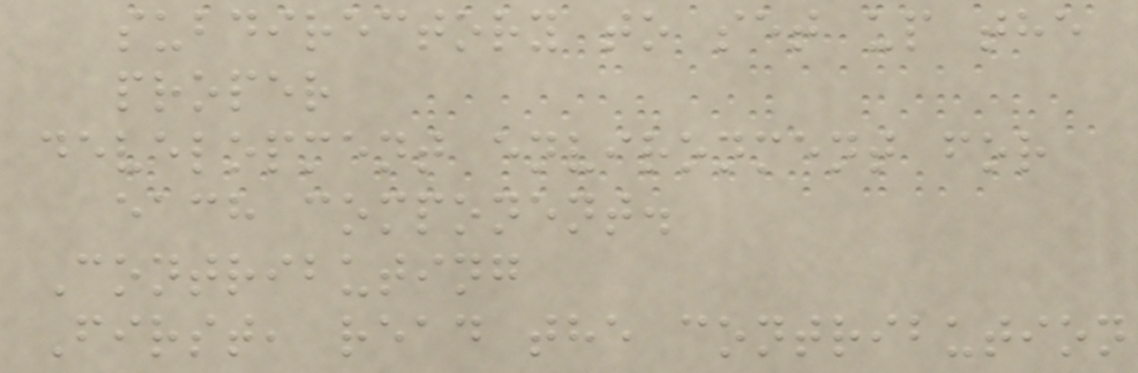subdirectory to set up the
proper
development environment for
each component.
Contributing
First, read the contribution
